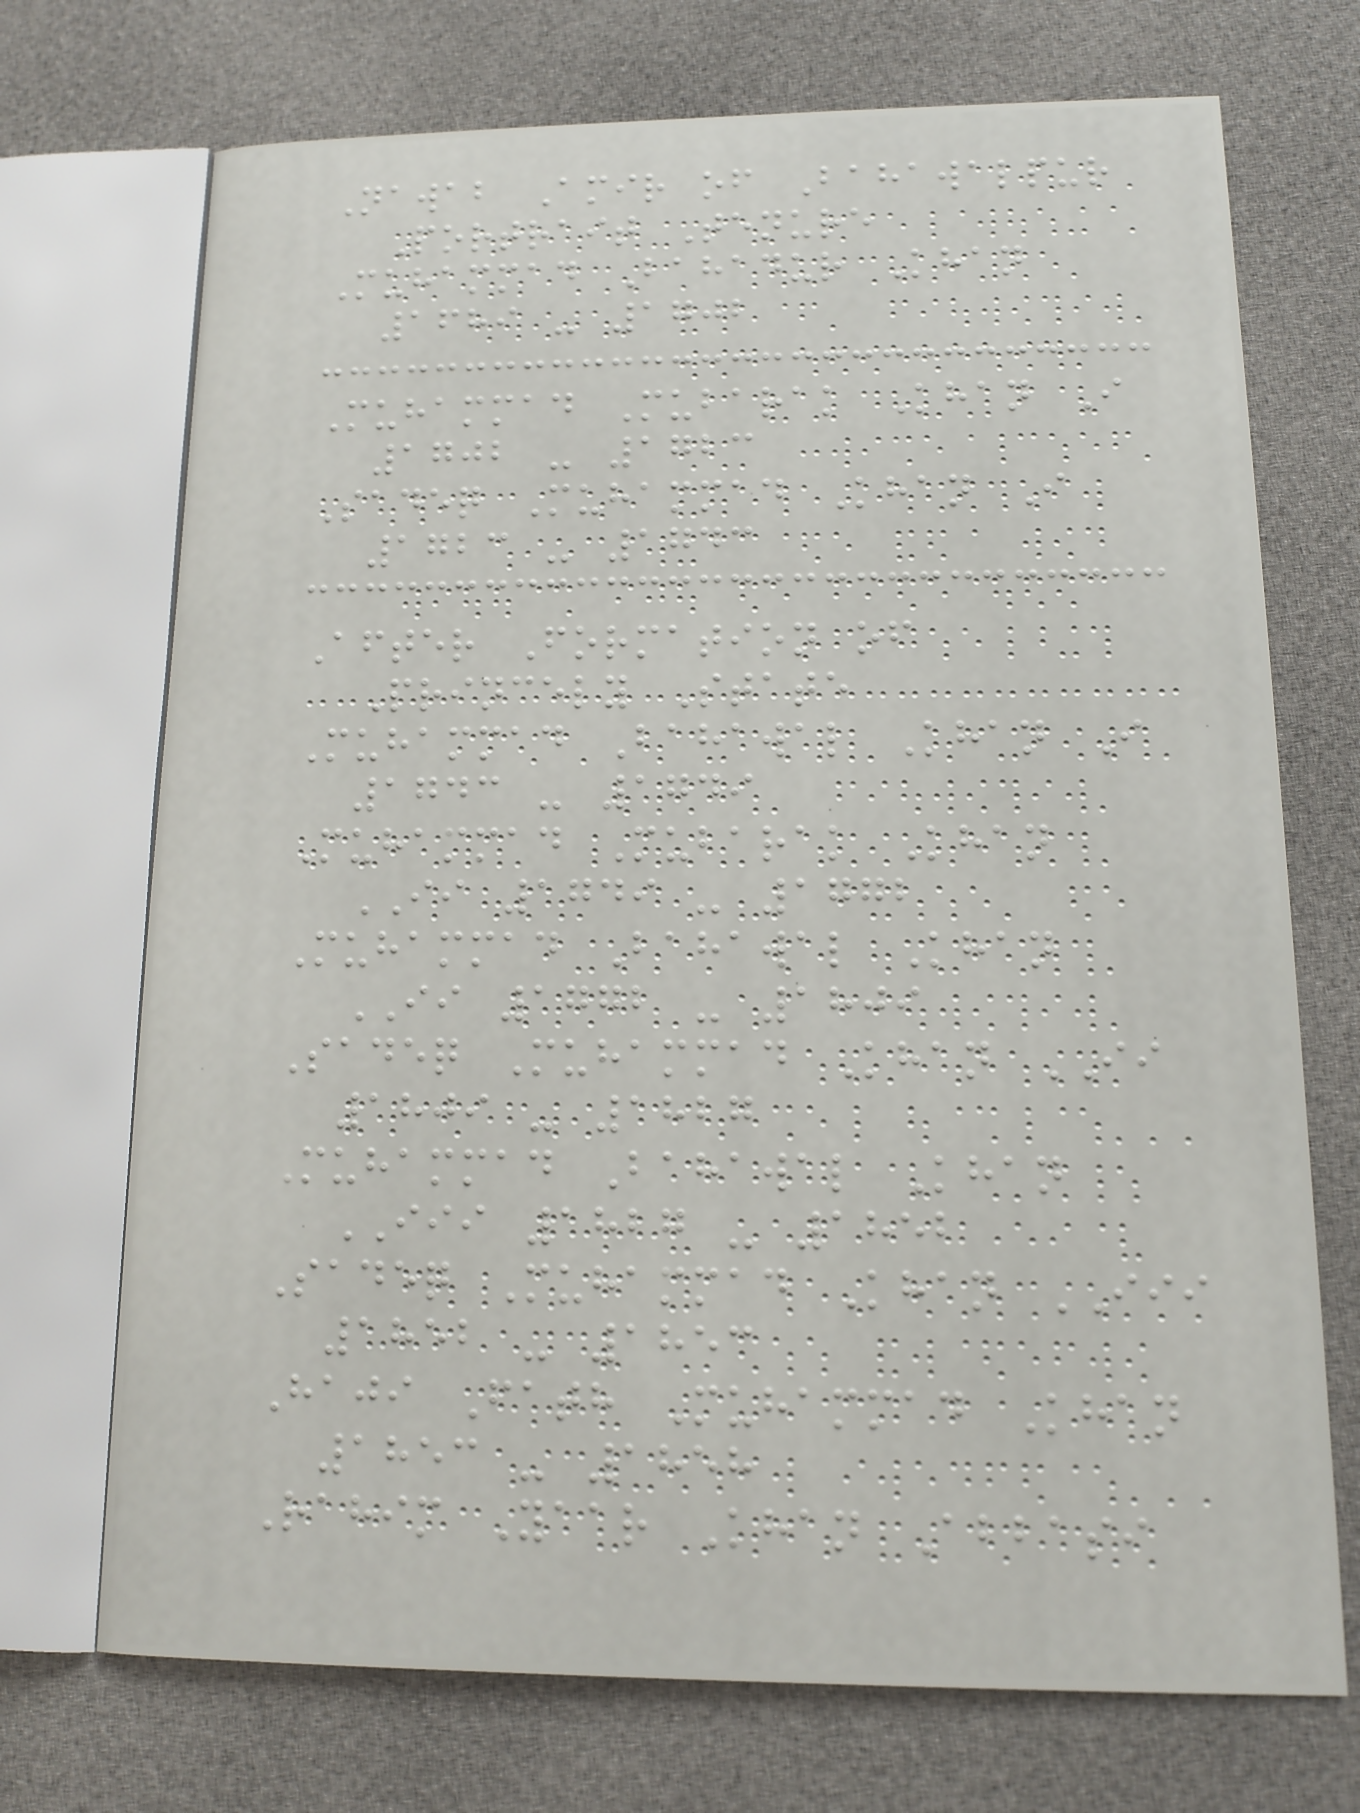Nawab Amir of Bahawalpur
Portrait Tenure
Muhammad Bahadur Khan
1689 - 1702
Muhammad Mubarak Khan I
1702 - 1723
Sadeq Muhammad Khan I
1723 - 1743
After Formation of
Princely State
Muhammad Bahawal Khan I
1743 - 1749
Muhammad Mubarak Khan
II 1749 - 1772
Muhammad Bahawal Khan
II 1772 - 1809
Sadeq Muhammad Khan II
1809 - 1827
Muhammad Bahawal Khan
III 1827 - 1852
Sadeq Muhammad Khan III
1852 - 1853
Haji Fath Muhammad Khan
1853 - 1858
Rahim Yaar Khan Abbasi
